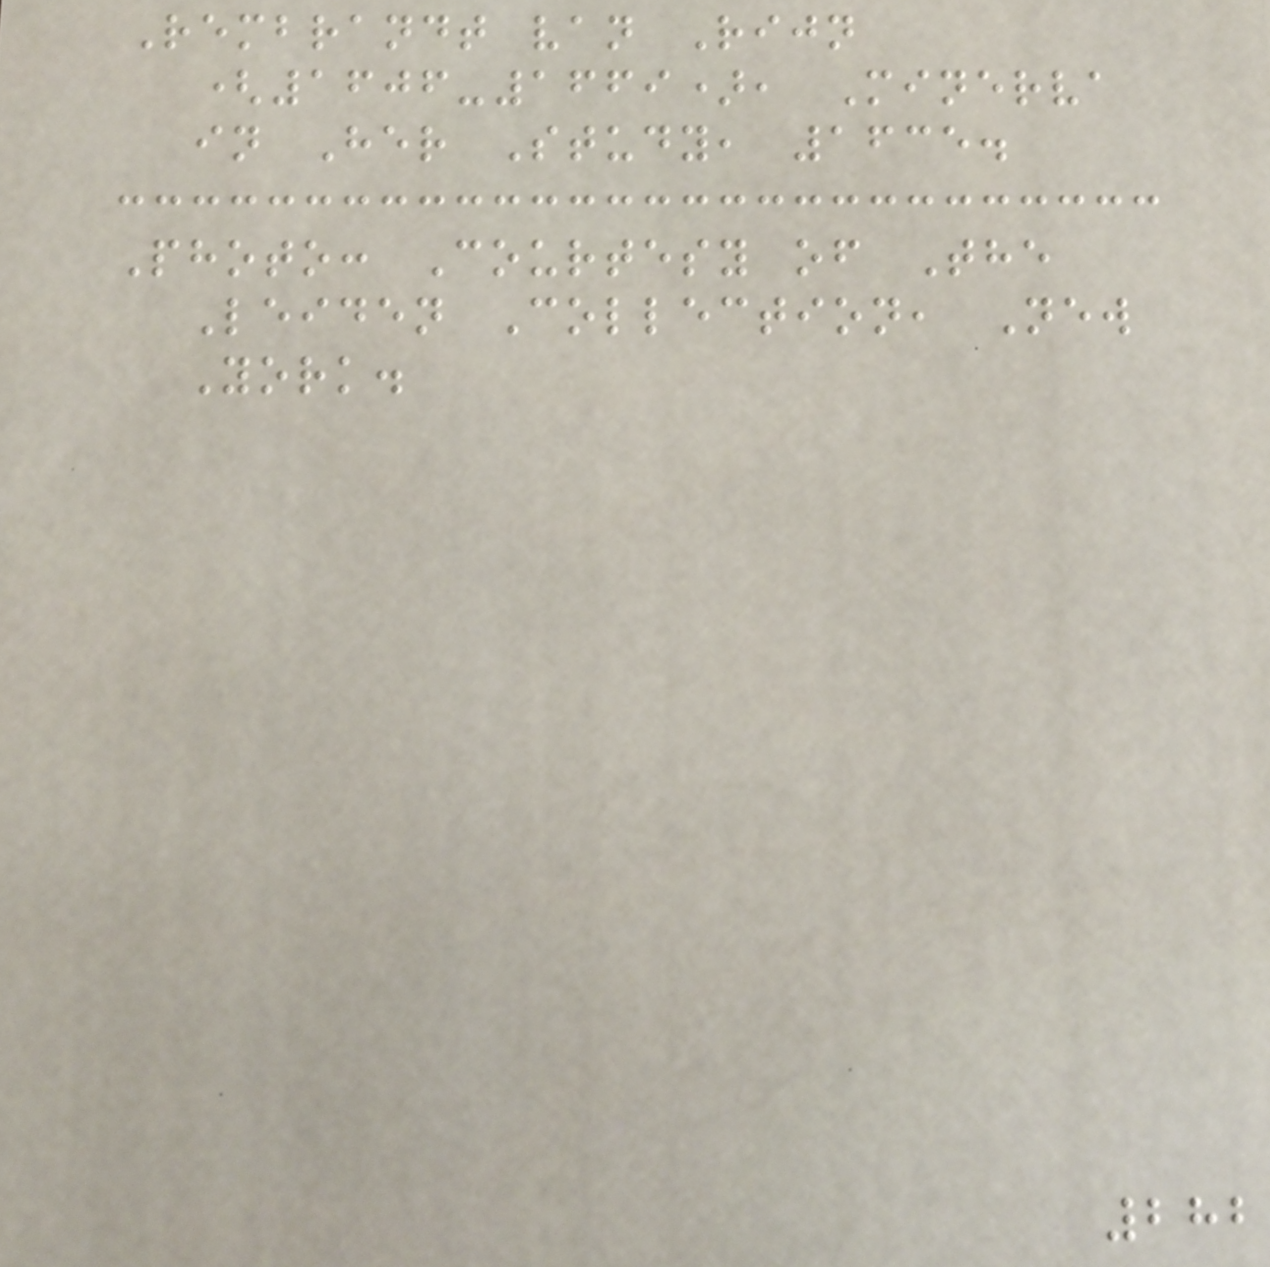Rembrandt van Rijn
(1606-1669), Minerva
in Her Study, 1635.
Photo: Courtesy of The
Leiden Collection, New
York.
282
